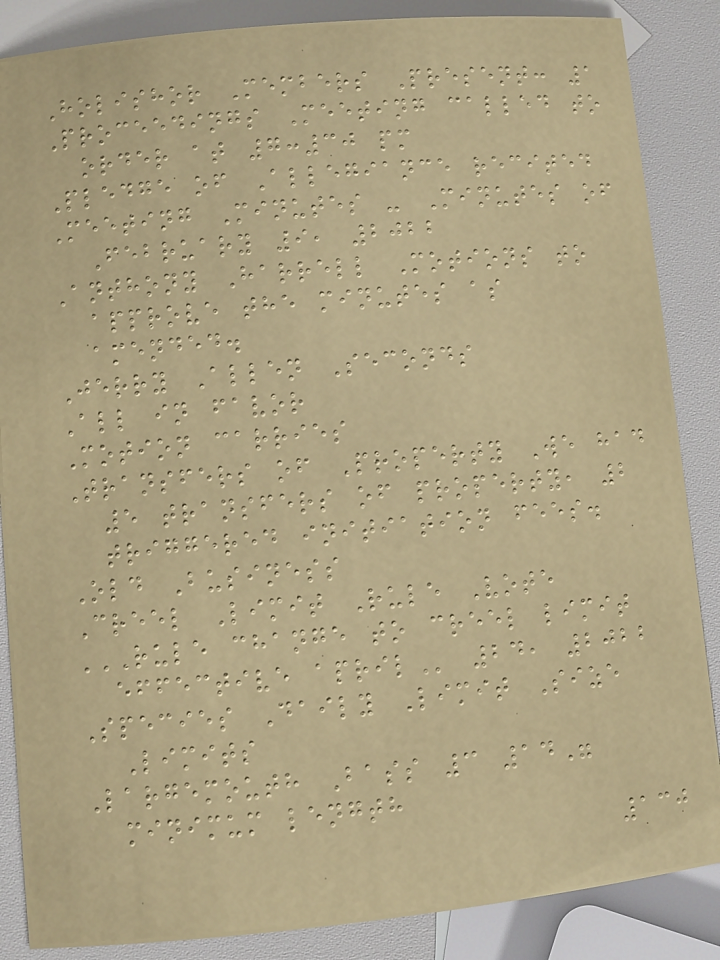Holishor Members Present: 1
Proceedings Meeting called to
order at 7:30 pm
Pledge of Allegiance recited
Meeting Minutes - Minutes of
February 9, 2022
Anthony Harrell Motions to
approve the minutes as
amended.
Jerry Allen Seconds
All in favor
Motion carries
Transfers of Property We had
5 transfers of property, 2
triggered initiation fees.
Old Business
Creel Limit Rule Vote
RULE CHANGE TO CREEL LIMIT
EFFECTIVE APRIL 24, 2022
Species Daily Limit Size
Limits
Largemouth Bass 3 14"
minimum length
130
